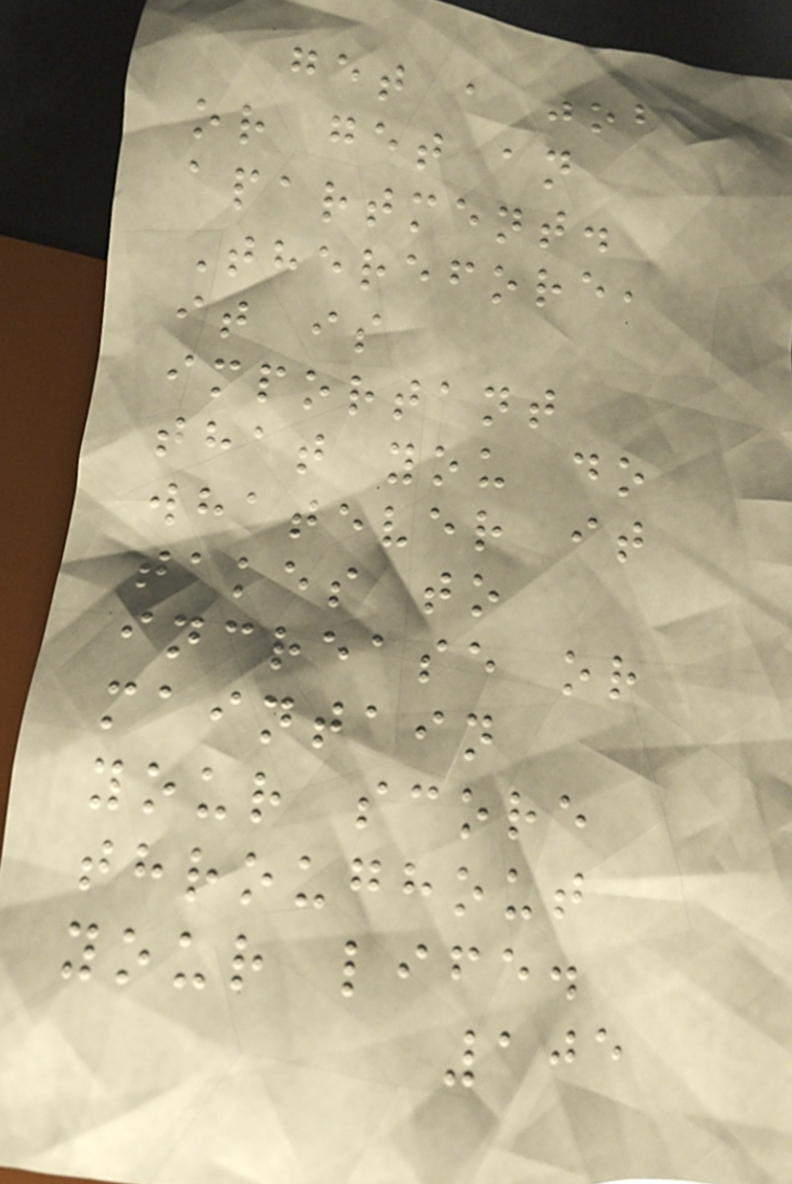get a job
or get an
apartment.
Therefore,
it is
important
that you do
whatever it
takes to
increase or
maintain
your score
throughout
your life.
105
